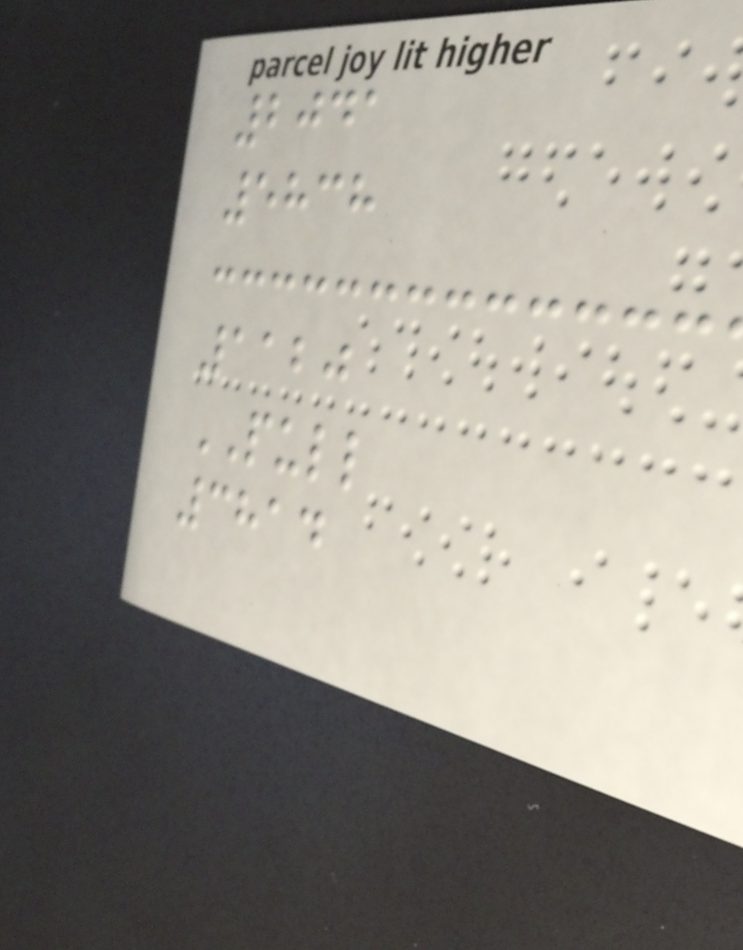2041
5838
1120
PULL
3814
